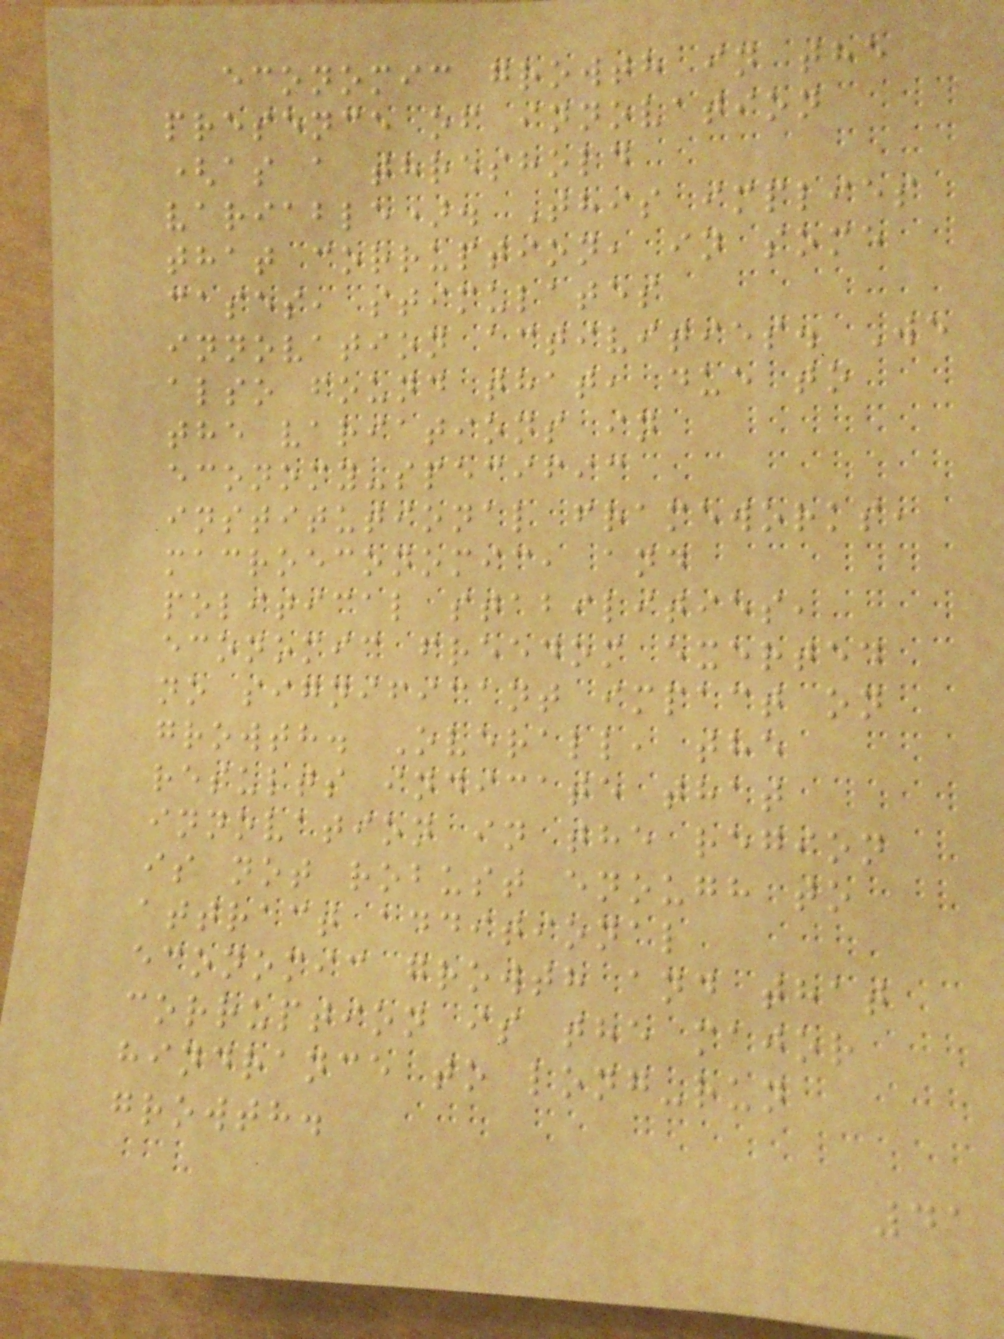economic growth in the
presence of innovation
(as a threshold
variable). This implies
that corruption, in some
cases, stimulates
innovation activities. We
also found that, due to
the variations in
economy-specific
institutional frameworks,
macroeconomic, and
political stabilities,
economic freedom exerted
no significant impact on
growth. Overall, the
results indicate that
innovation in the region
is not robust enough to
attract additional
economic growth and that
corruption is the major
hindrance to long-run
growth.
41
